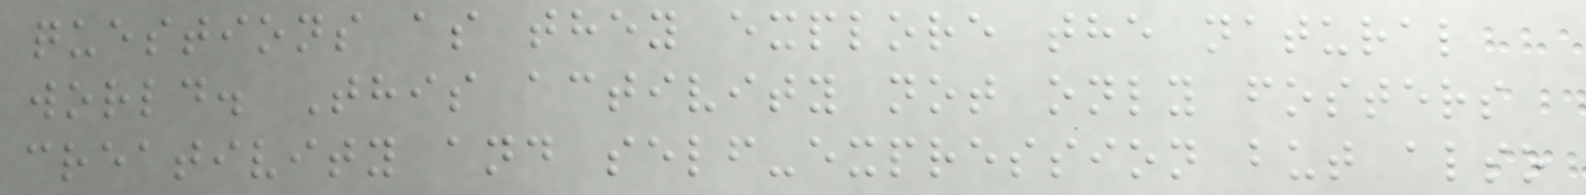questions as they explore the natural
world. This activity not only fosters
creativity and self-expression but also
